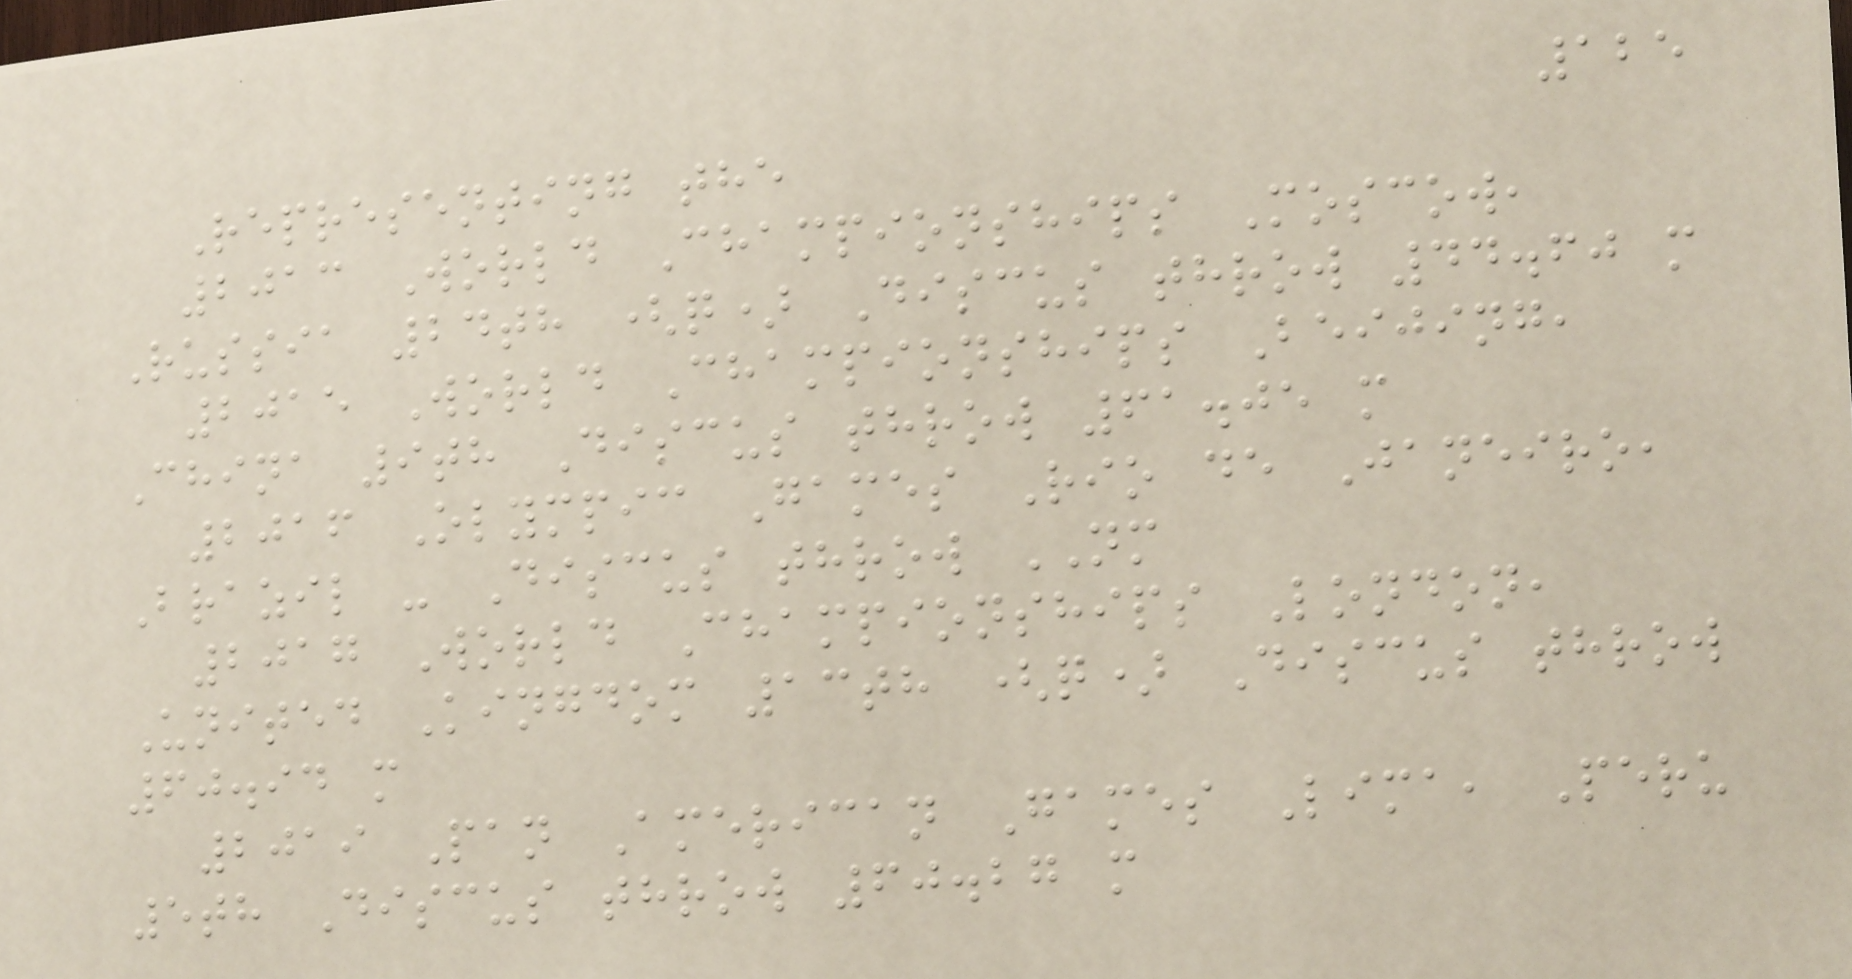125
Representing the
2013 World Championships Moscow,
Russia 24th (q) Discus throw 44.60 m
2015 World Championships Beijing,
China 9th Discus throw 61.05 m
2016 Olympic Games Rio de Janeiro,
Brazil - Discus throw NM
2017 World Championships London,
United Kingdom 13th (q) Discus throw
60.94 m
2019 Pan American Games Lima, Peru
5th Discus throw 60.27 m
